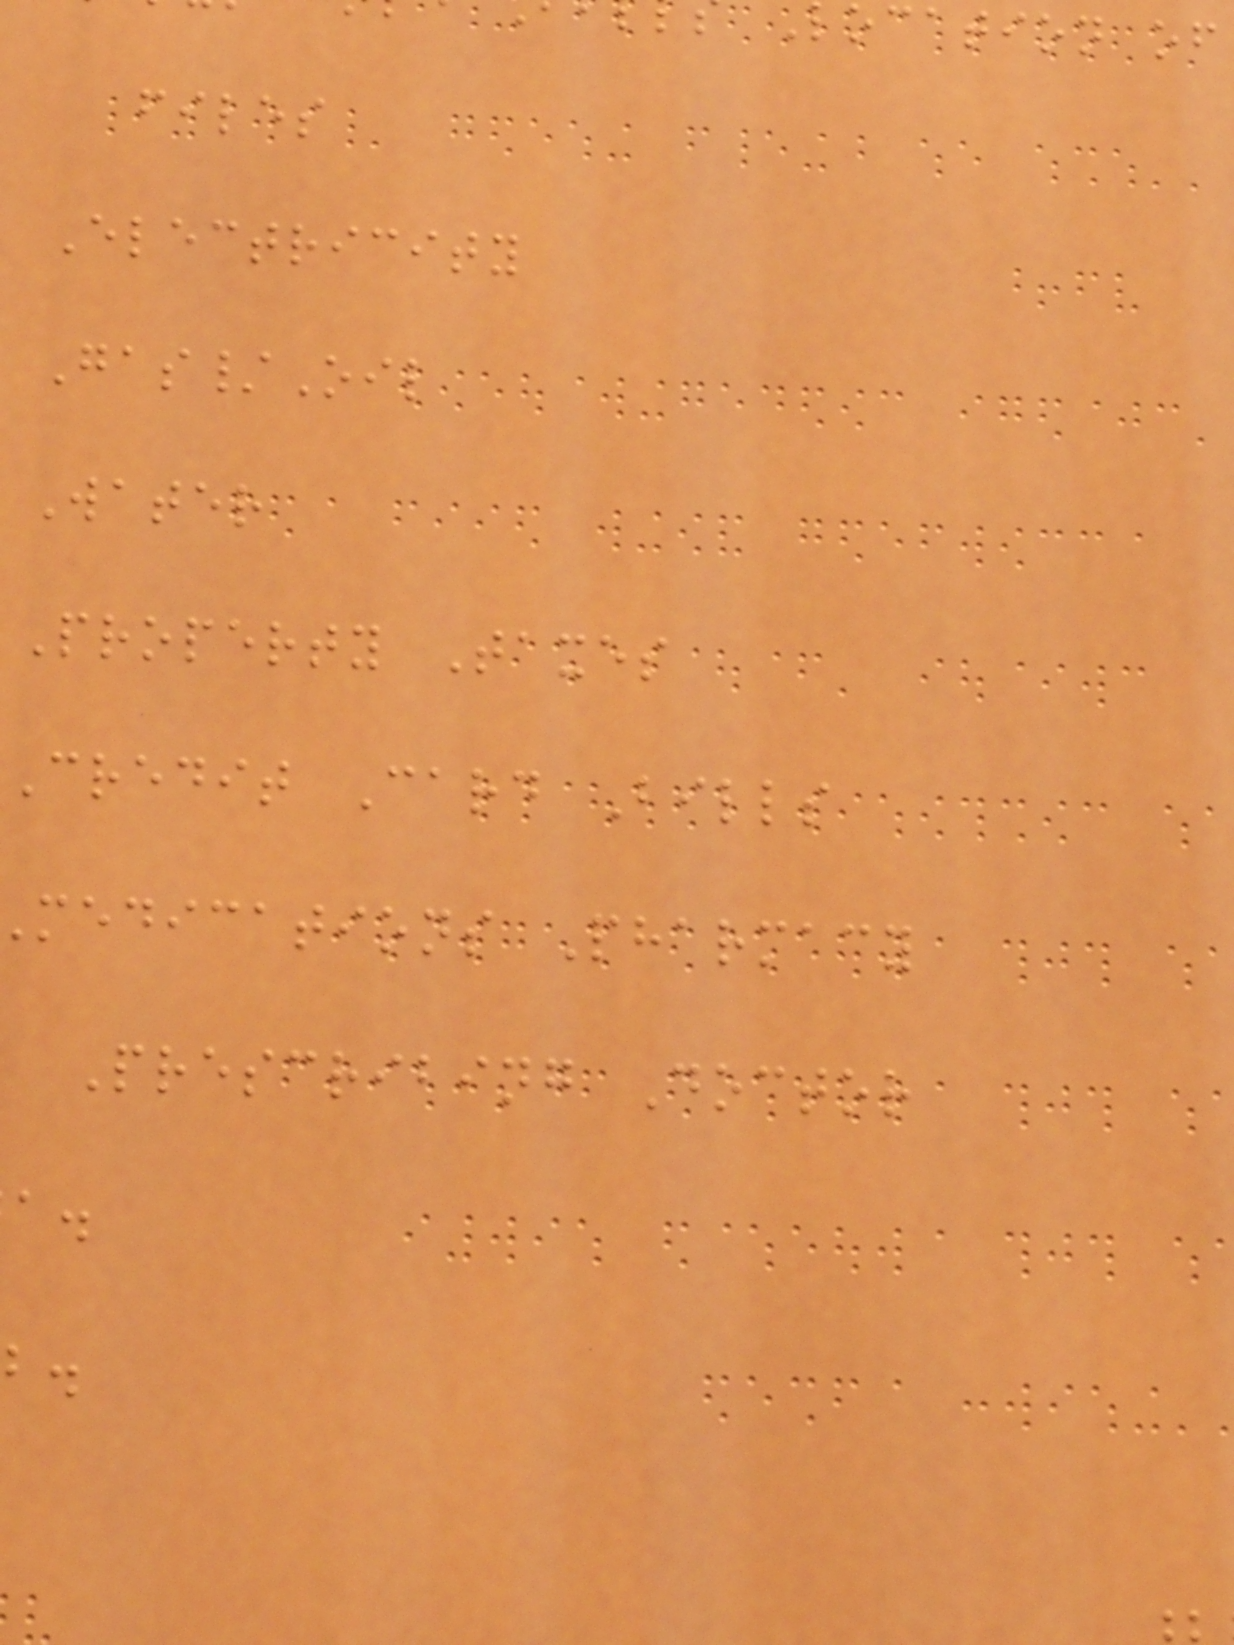ocation of
files
Electricity
Gas/Oil
Water
Property Taxes
Credit Card Bills
medications Pharmacy
Prescribing Doctor
